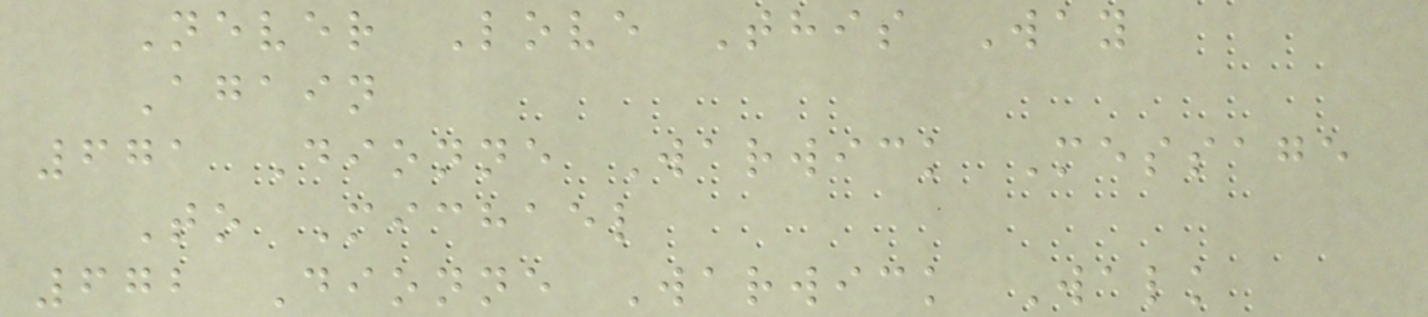Never Love This Way
Again
671 Dionne Warwick Message
To Michael
672 Dionne Warwick Walk
